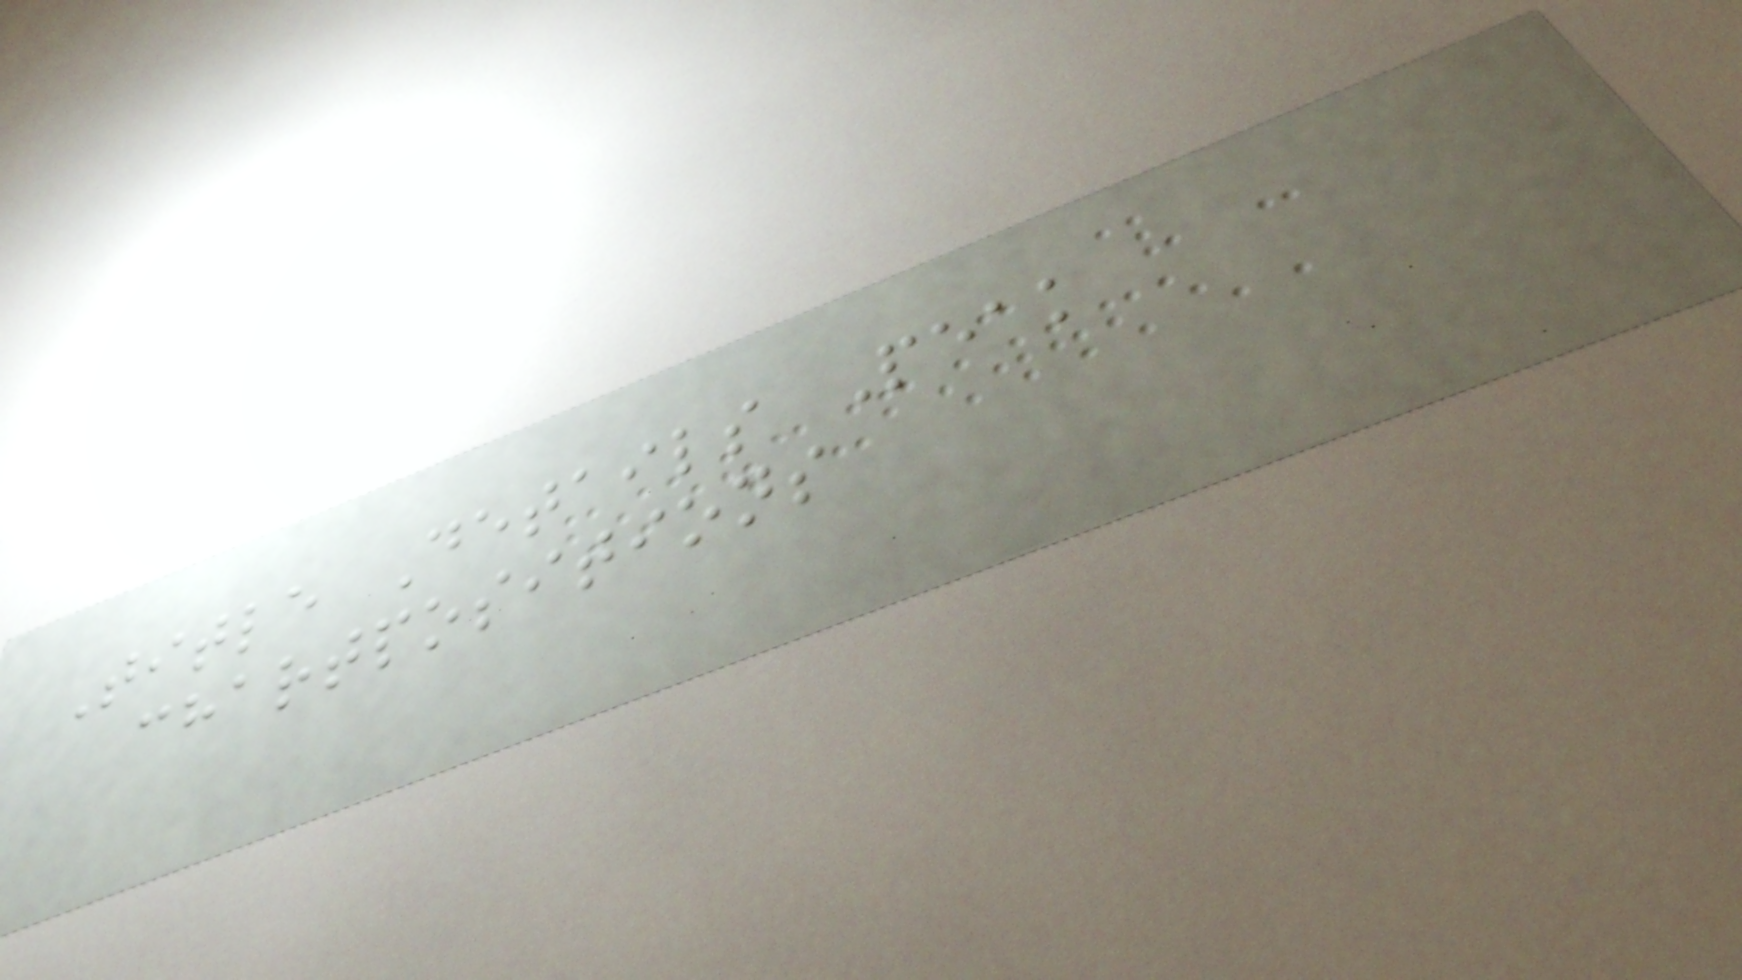Title Details Peak
chartpositions
